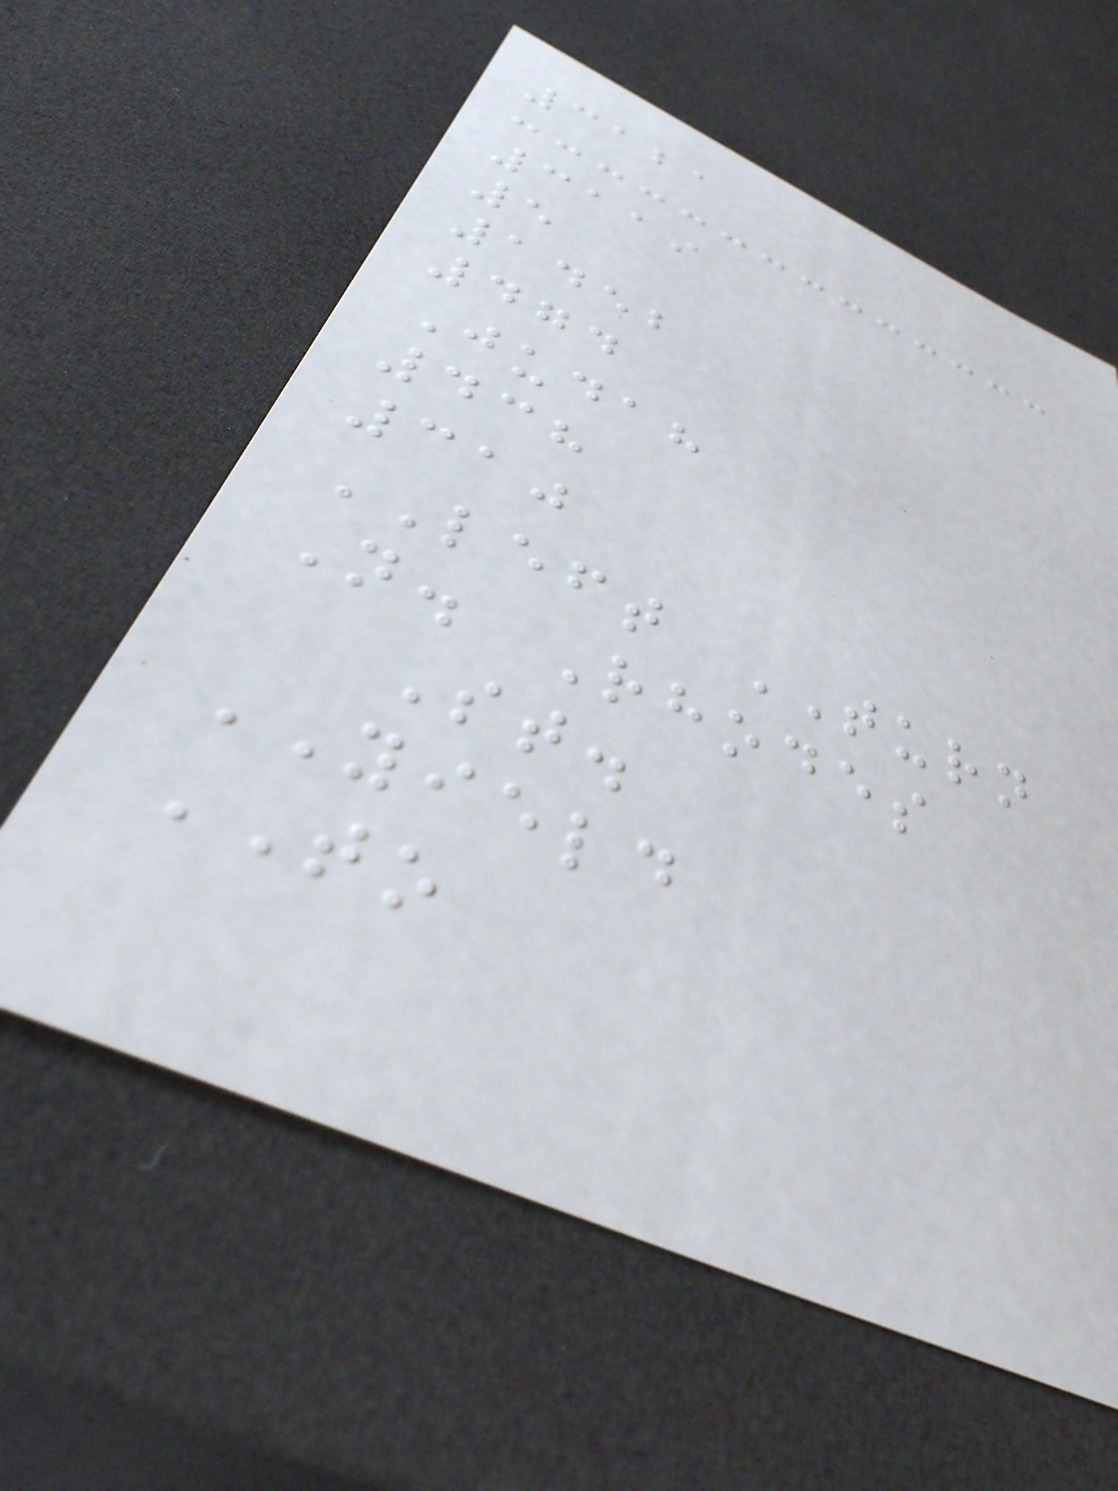3121
3119
5
1452
474
Judah
438
310
LEFT TURN
N. Rhodes
St.
YIELD
TO
